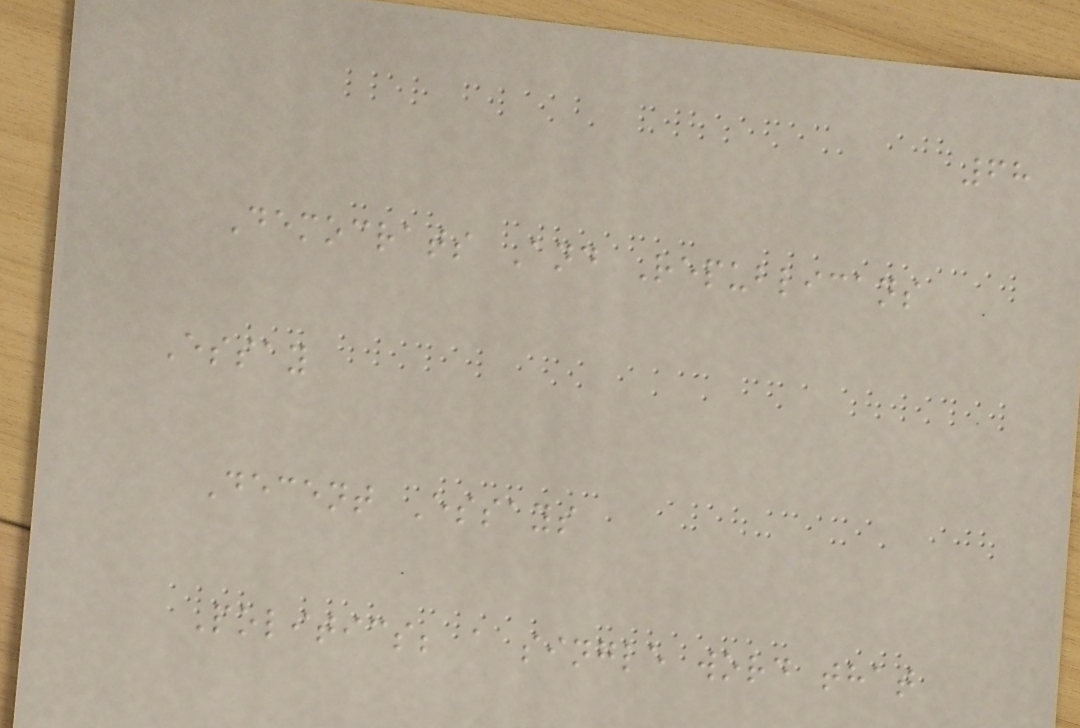68
Democrats And Republicans
Essay
Decent Essays
Politics; a single word that
